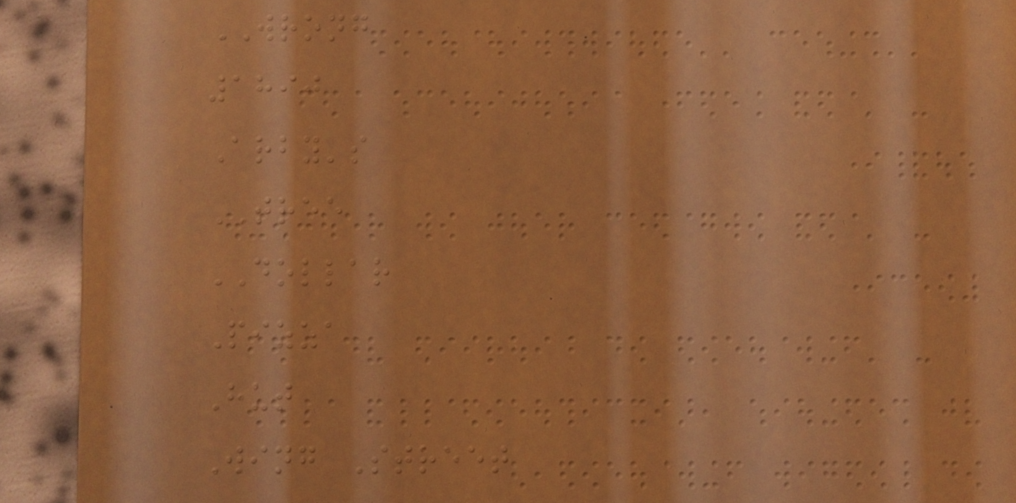WRONG
1890
Arby's
TREE
DOLLAR
Pizza
Hut
Wing Street
